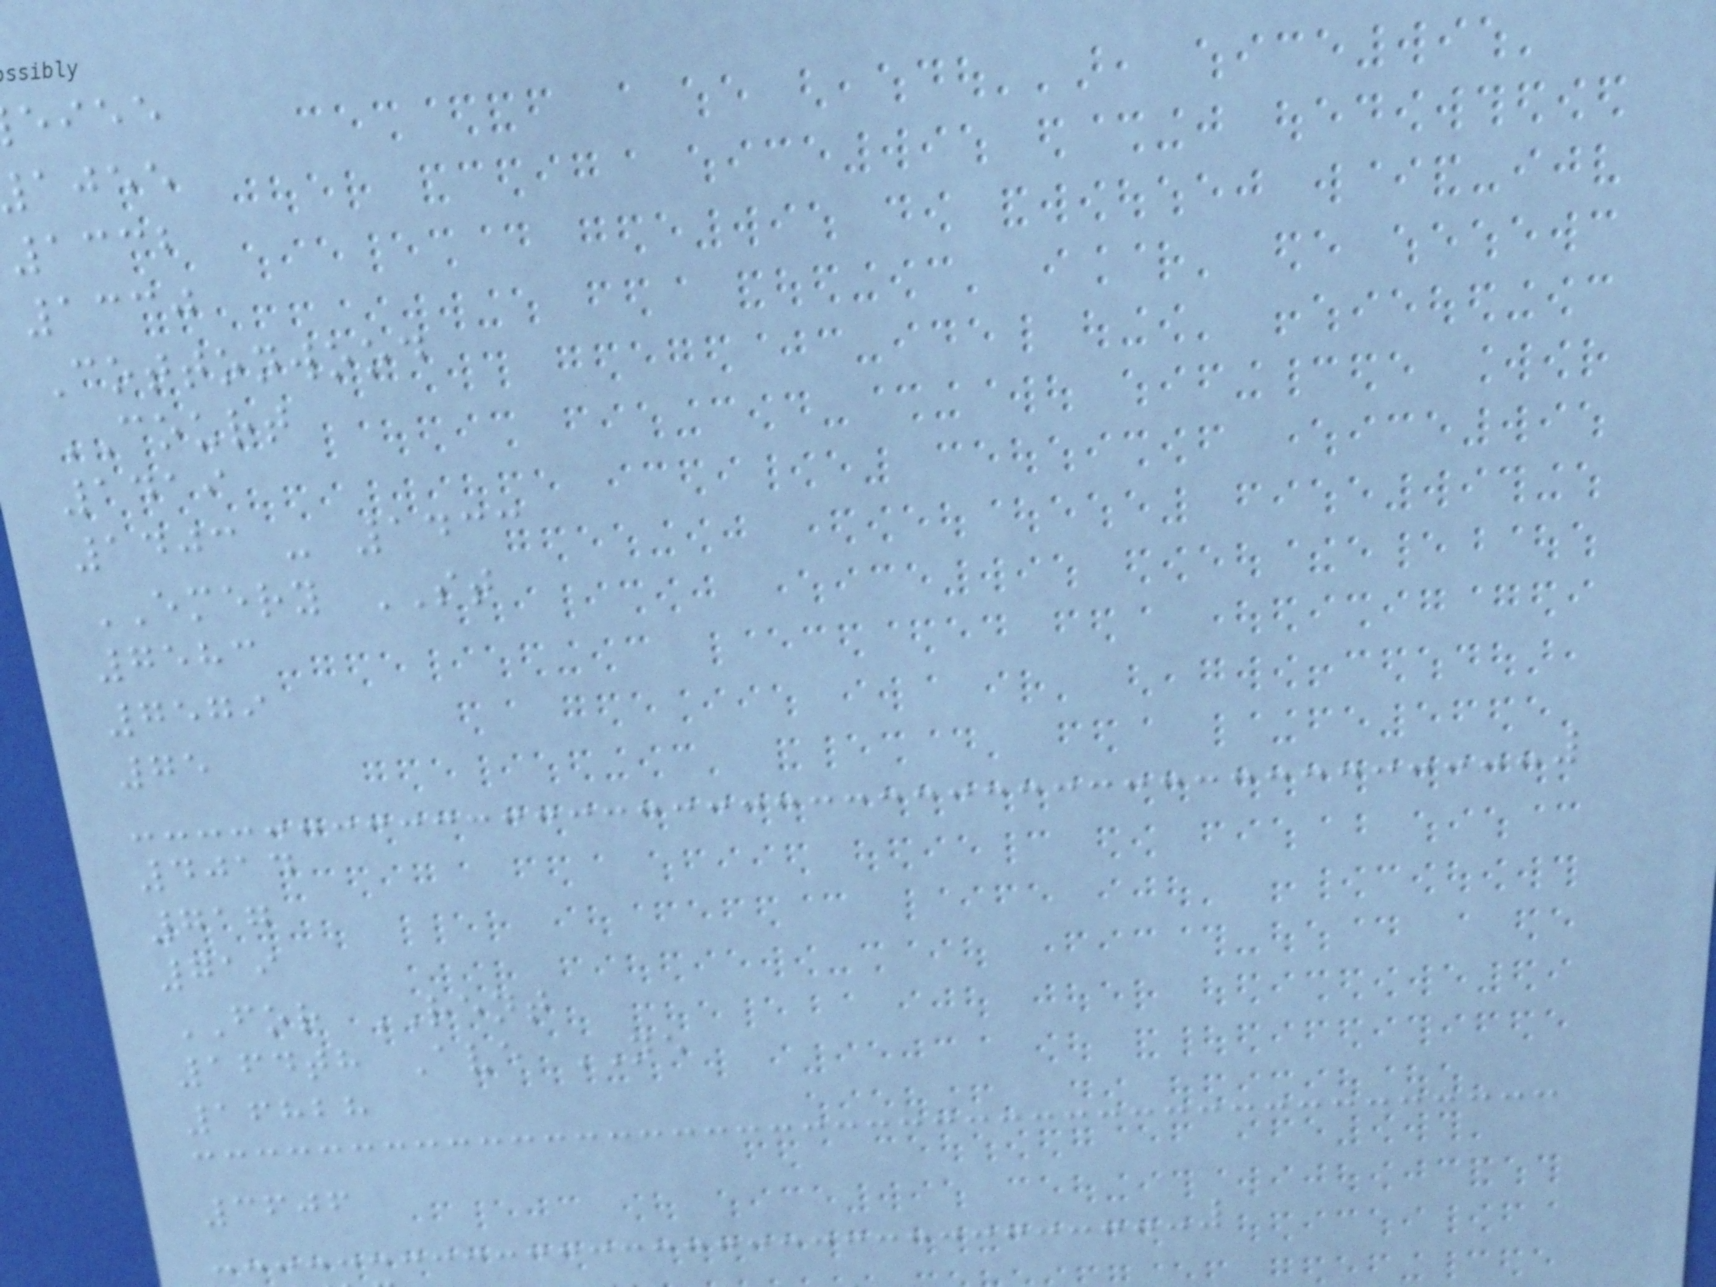eiee
ajee
1332
1330
Cottonwood
COURT
1419
1403 - 1433
EMERY ST
7583
7579
75
4014
717
719
FOR RENT
164th Ave NE
16828
3606
